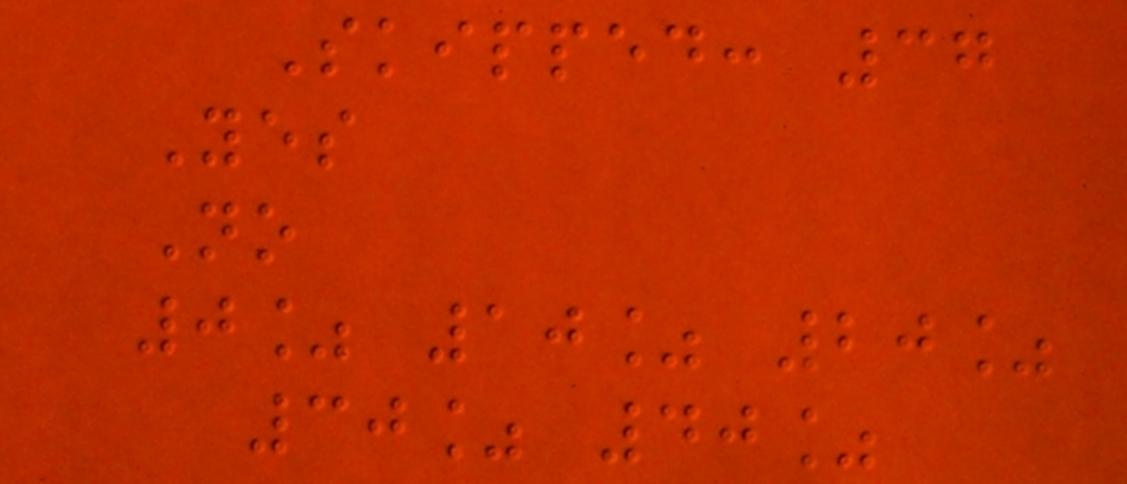Skipped: 37
Yes
No
0% 10% 20%
30% 40%
